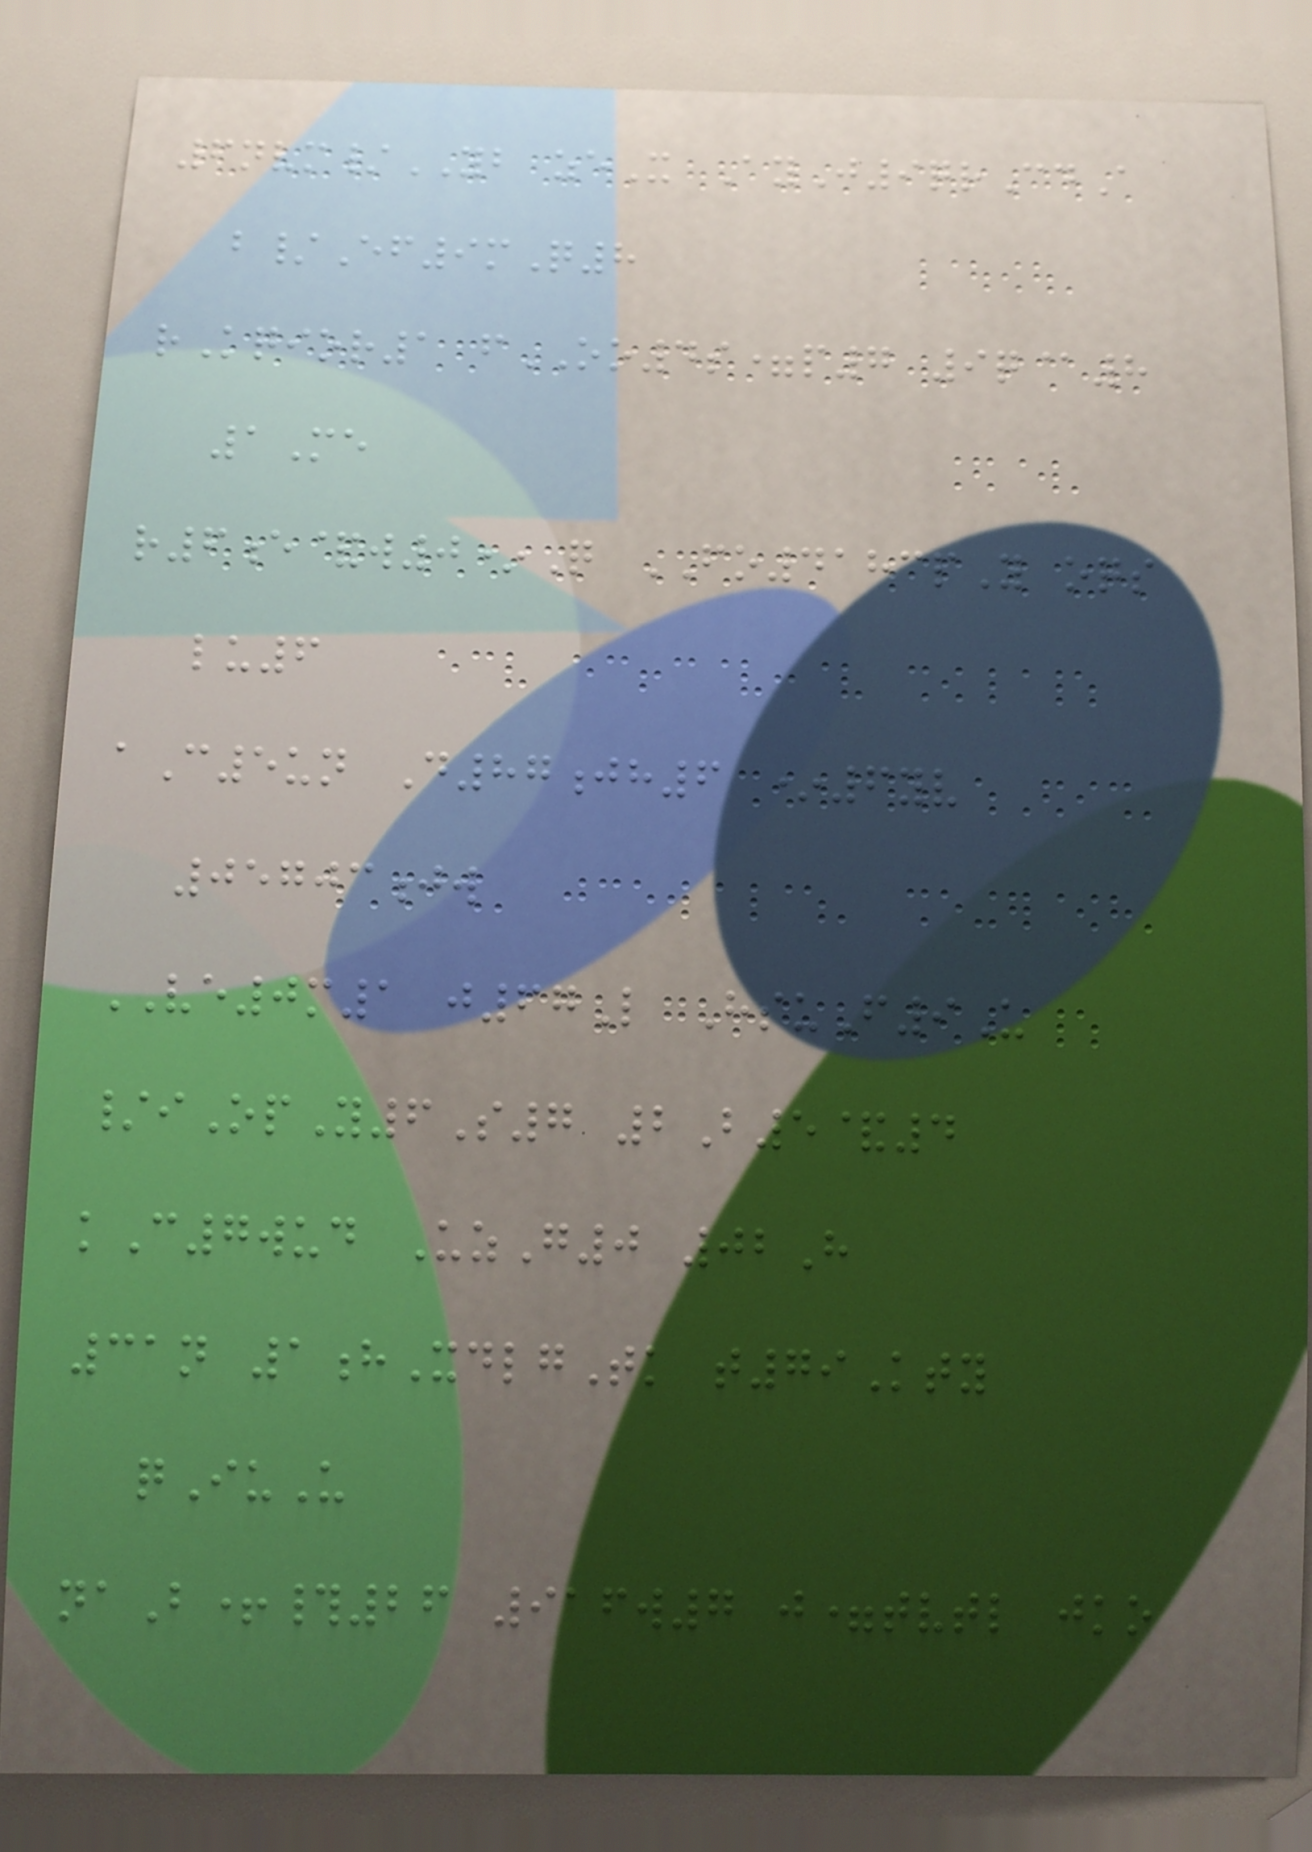6nvm/YB zeX AyJ9qrCdA
b/Ef9mQ8
rKqior1 fOO4s=p7 9q@8
1Me
r6e&w0*Q FO4183pY oqs
lu6
aC5un D87jh6 *6yv
05703jw
VE0m1 j67L HsuF9U
/iOpY6S7 2B5&4
kC7wud UzG0 02H
31n 1hXdlgTk t79Kty
qIuU
naB+#26 916w7 j=tvtl jko
